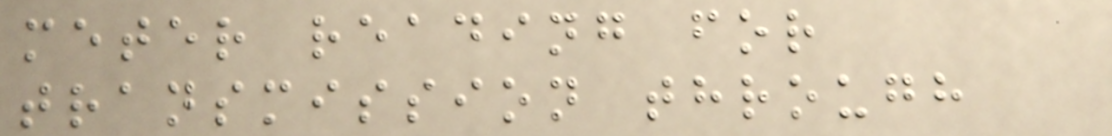meter reading for
transmission through
